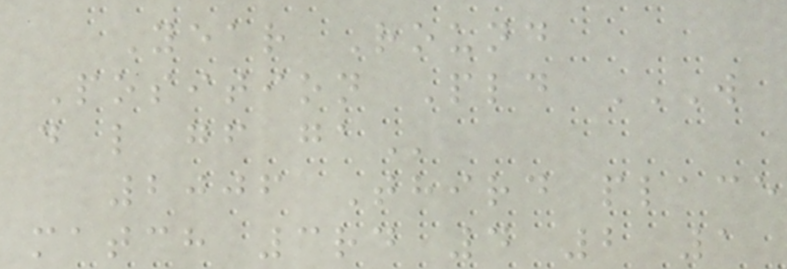Year Round
Position Pld W
D L GF GA
2006 Third place
match 3rd 4 2 1
